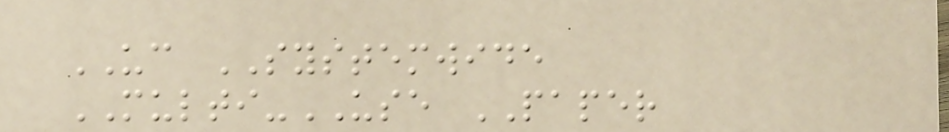UC SYSTEMWIDE
MULTI-USE PAPER
